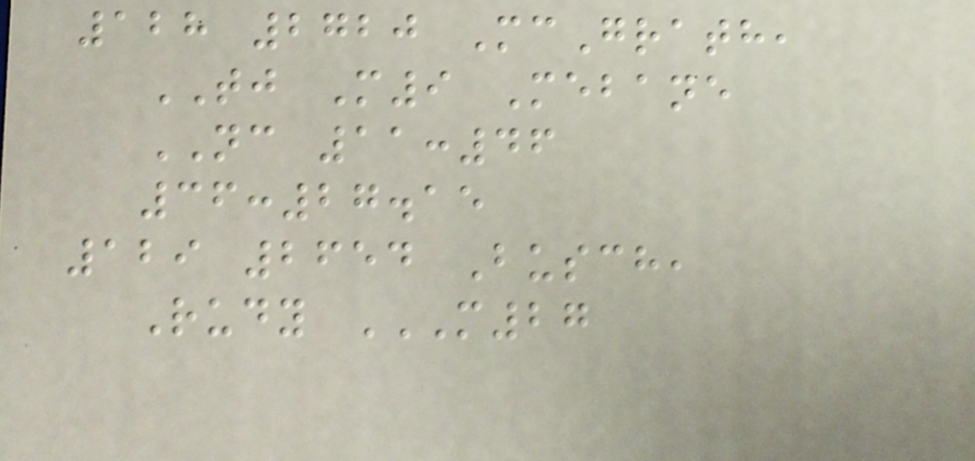128 2720 McGrath,
TJ M9 Mebane
NC 11:46
36:27.15
129 2654 Busch,
Rudy M27
